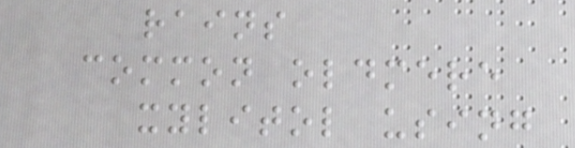rains
common oldmere
xylitol using
